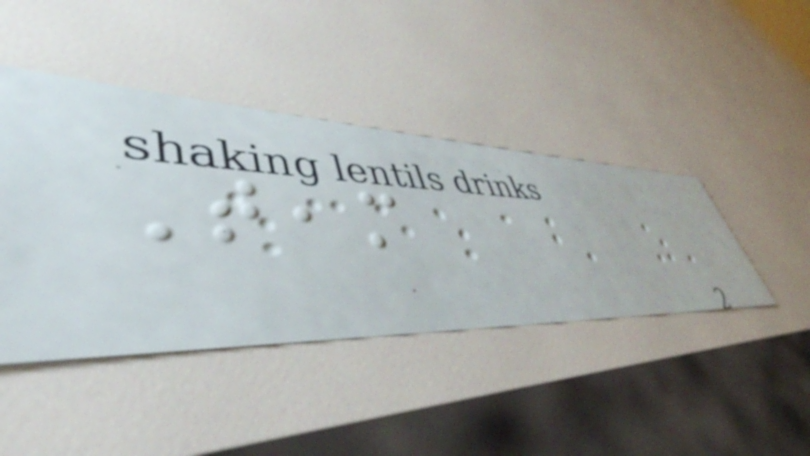Team
